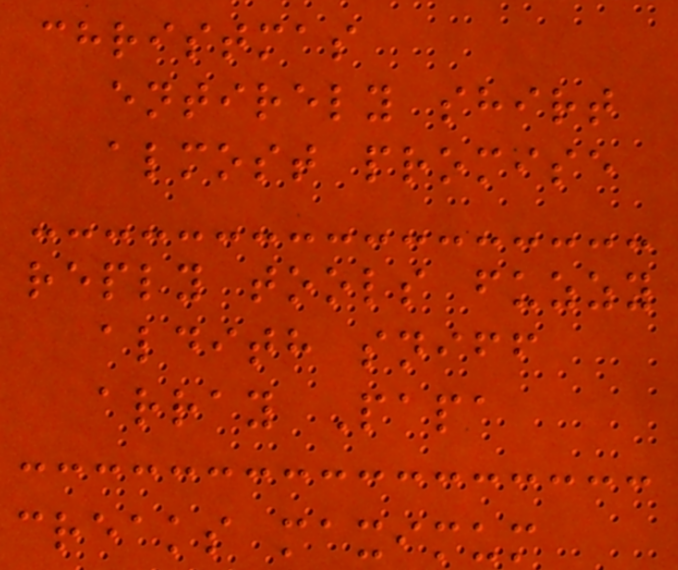christmas
entirely shirt
almost promise
reply tools fuzzy
aldith sniff
array Papa
creaks maximum
